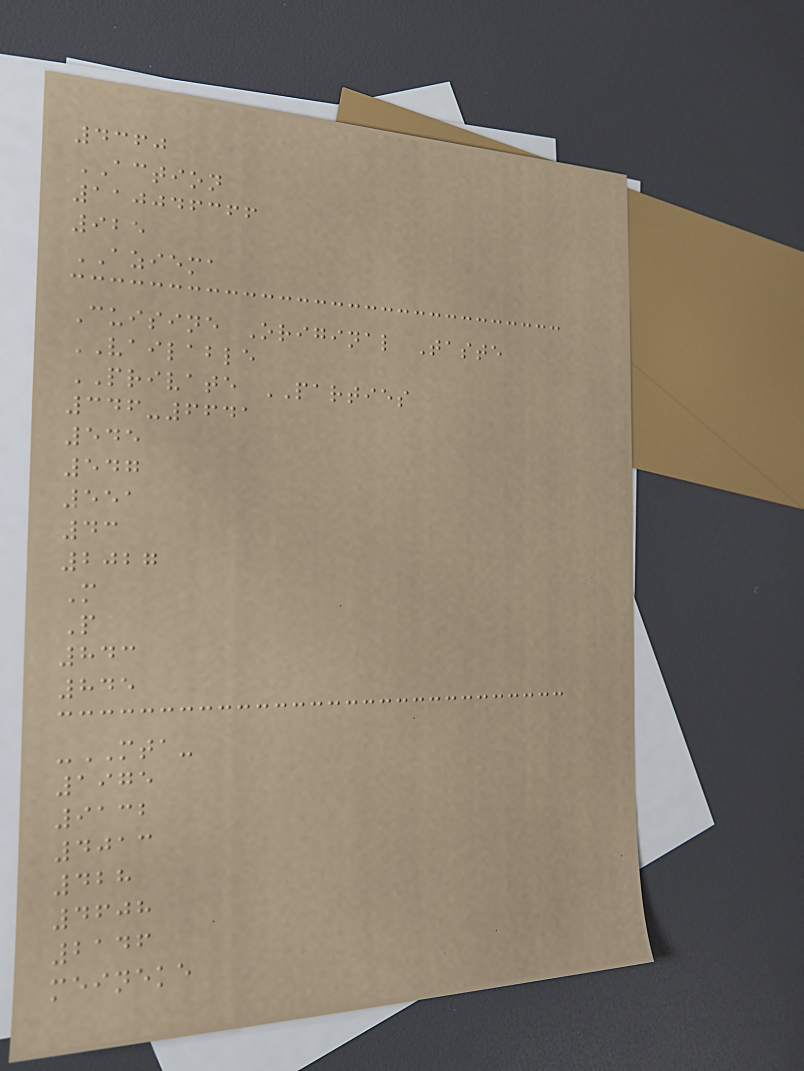4360
ACTION
110046366
925
AZIEMA
Cuisine Original Taste
VAILABLE
PRIVATE PARTIES
346-6641
545
547
551
43
2027
M
P
843
845
-MTA-
1975
9132
4013
428
4608
2146
meineke
